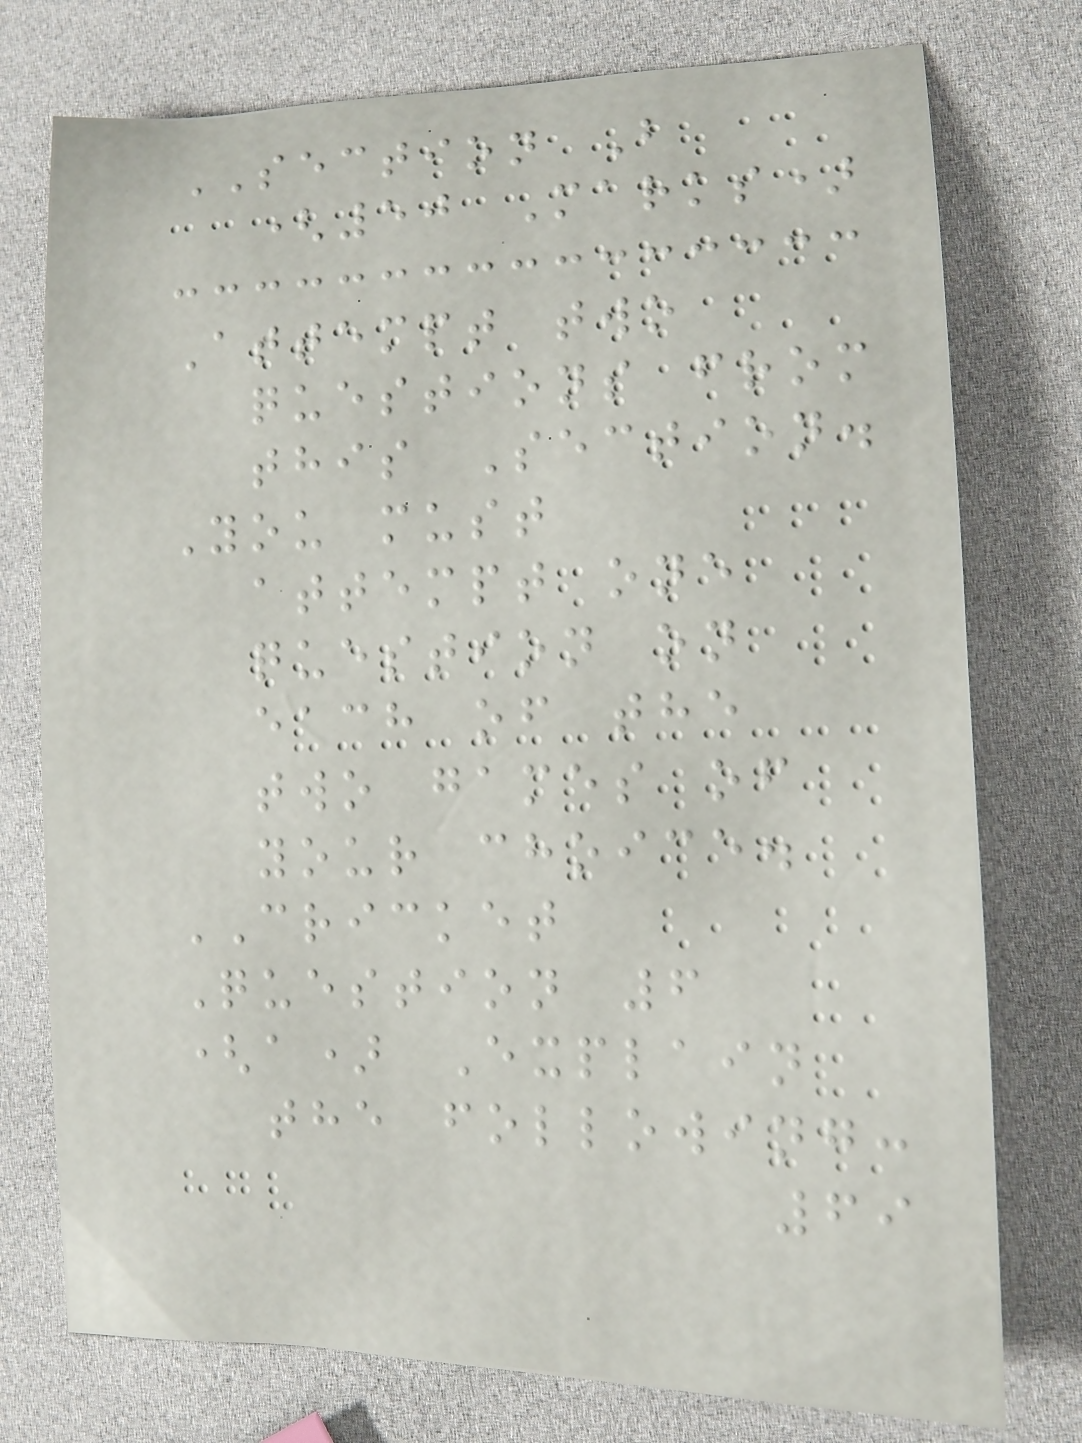SECTION B
(50 Marks)
Attempt two
questions from
this Section.
You must
attempt one
question on
each of the
two games of
your choice.
CRICKET
Question 6
(a) Explain
the following:
69
